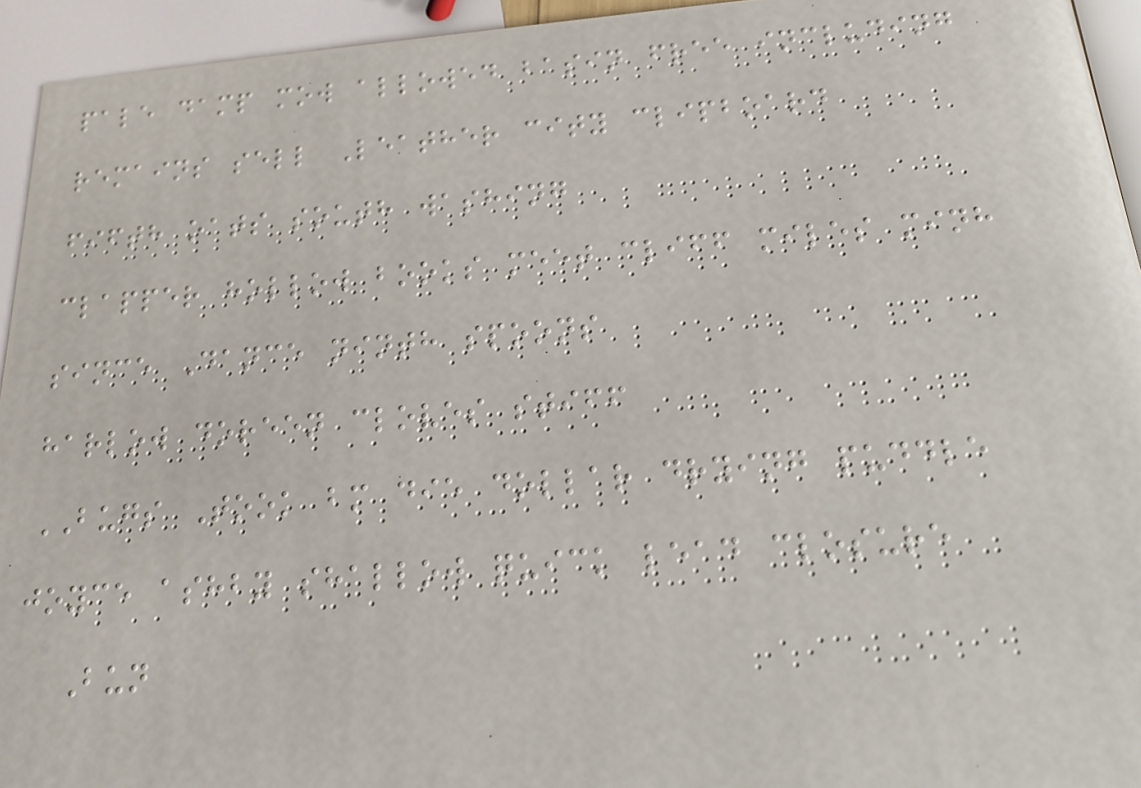pale damp mow allowed basin free including
remains sell Leather city clipboard
fifth oats south washing
clapper hollow books meet cliff miles minh
since Dance ninth spoons
harlow doreen cloves stiff
BUGS Took bm die dollar drying puddle
joyce ashby shallow quick lead closure
Bun
